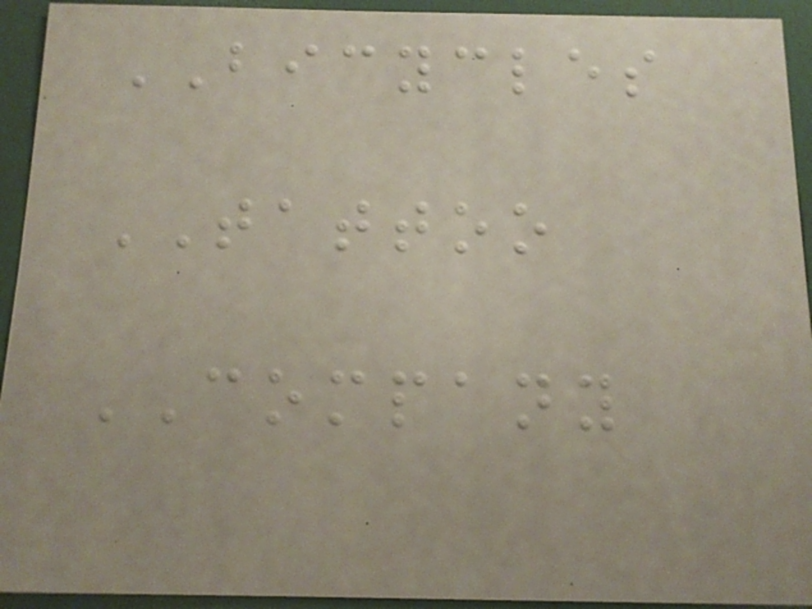BICYCLES
TATTOO
COMPANY
